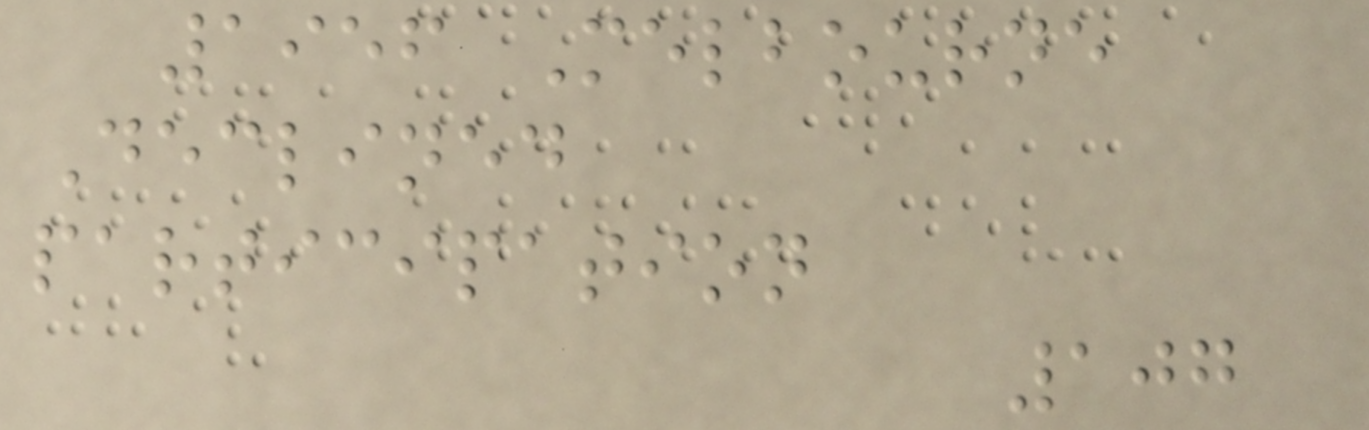1956 Melbourne
Declined
participation
107
